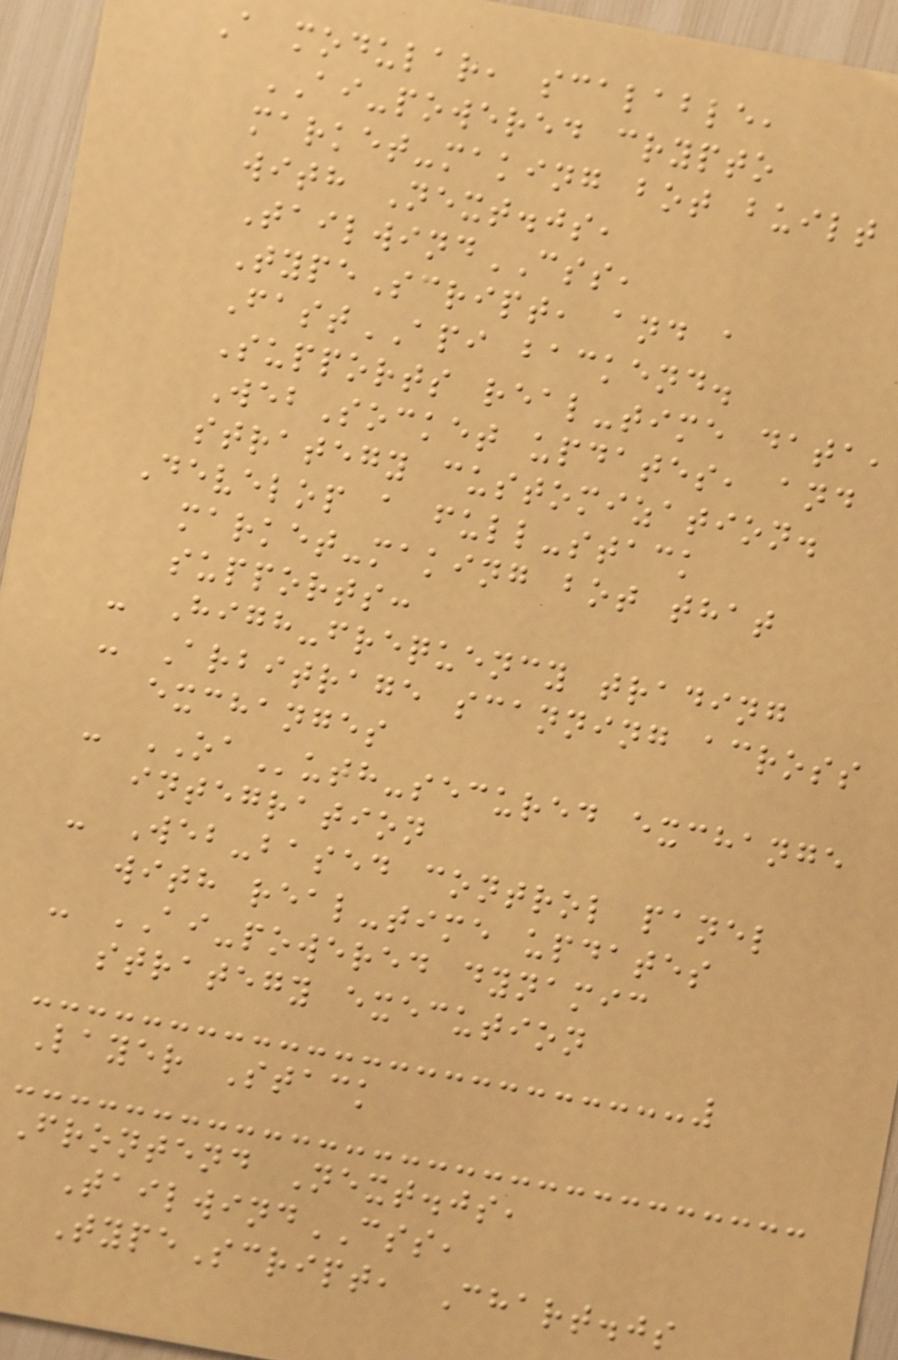A modular, scalable,
AI-powered crypto
market-making bot built
with Next.js,
TailwindCSS,
TypeScript, and a
FastAPI backend.
Supports real-time data,
WebSocket updates, and
strategy customization.
Develop a full-stack
market-making bot that
supports:
- High-frequency trading
- Arbitrage scanning across
exchanges
- OAuth-secured exchange
integration
- Web-based control panel
with real-time updates
- AI-powered dynamic
strategy execution
Layer Stack
Frontend Next.js,
TailwindCSS,
TypeScript, Chart.js
